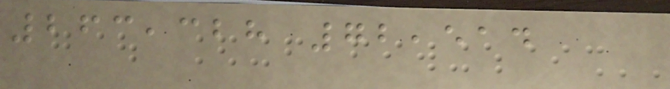263,328 72,514
